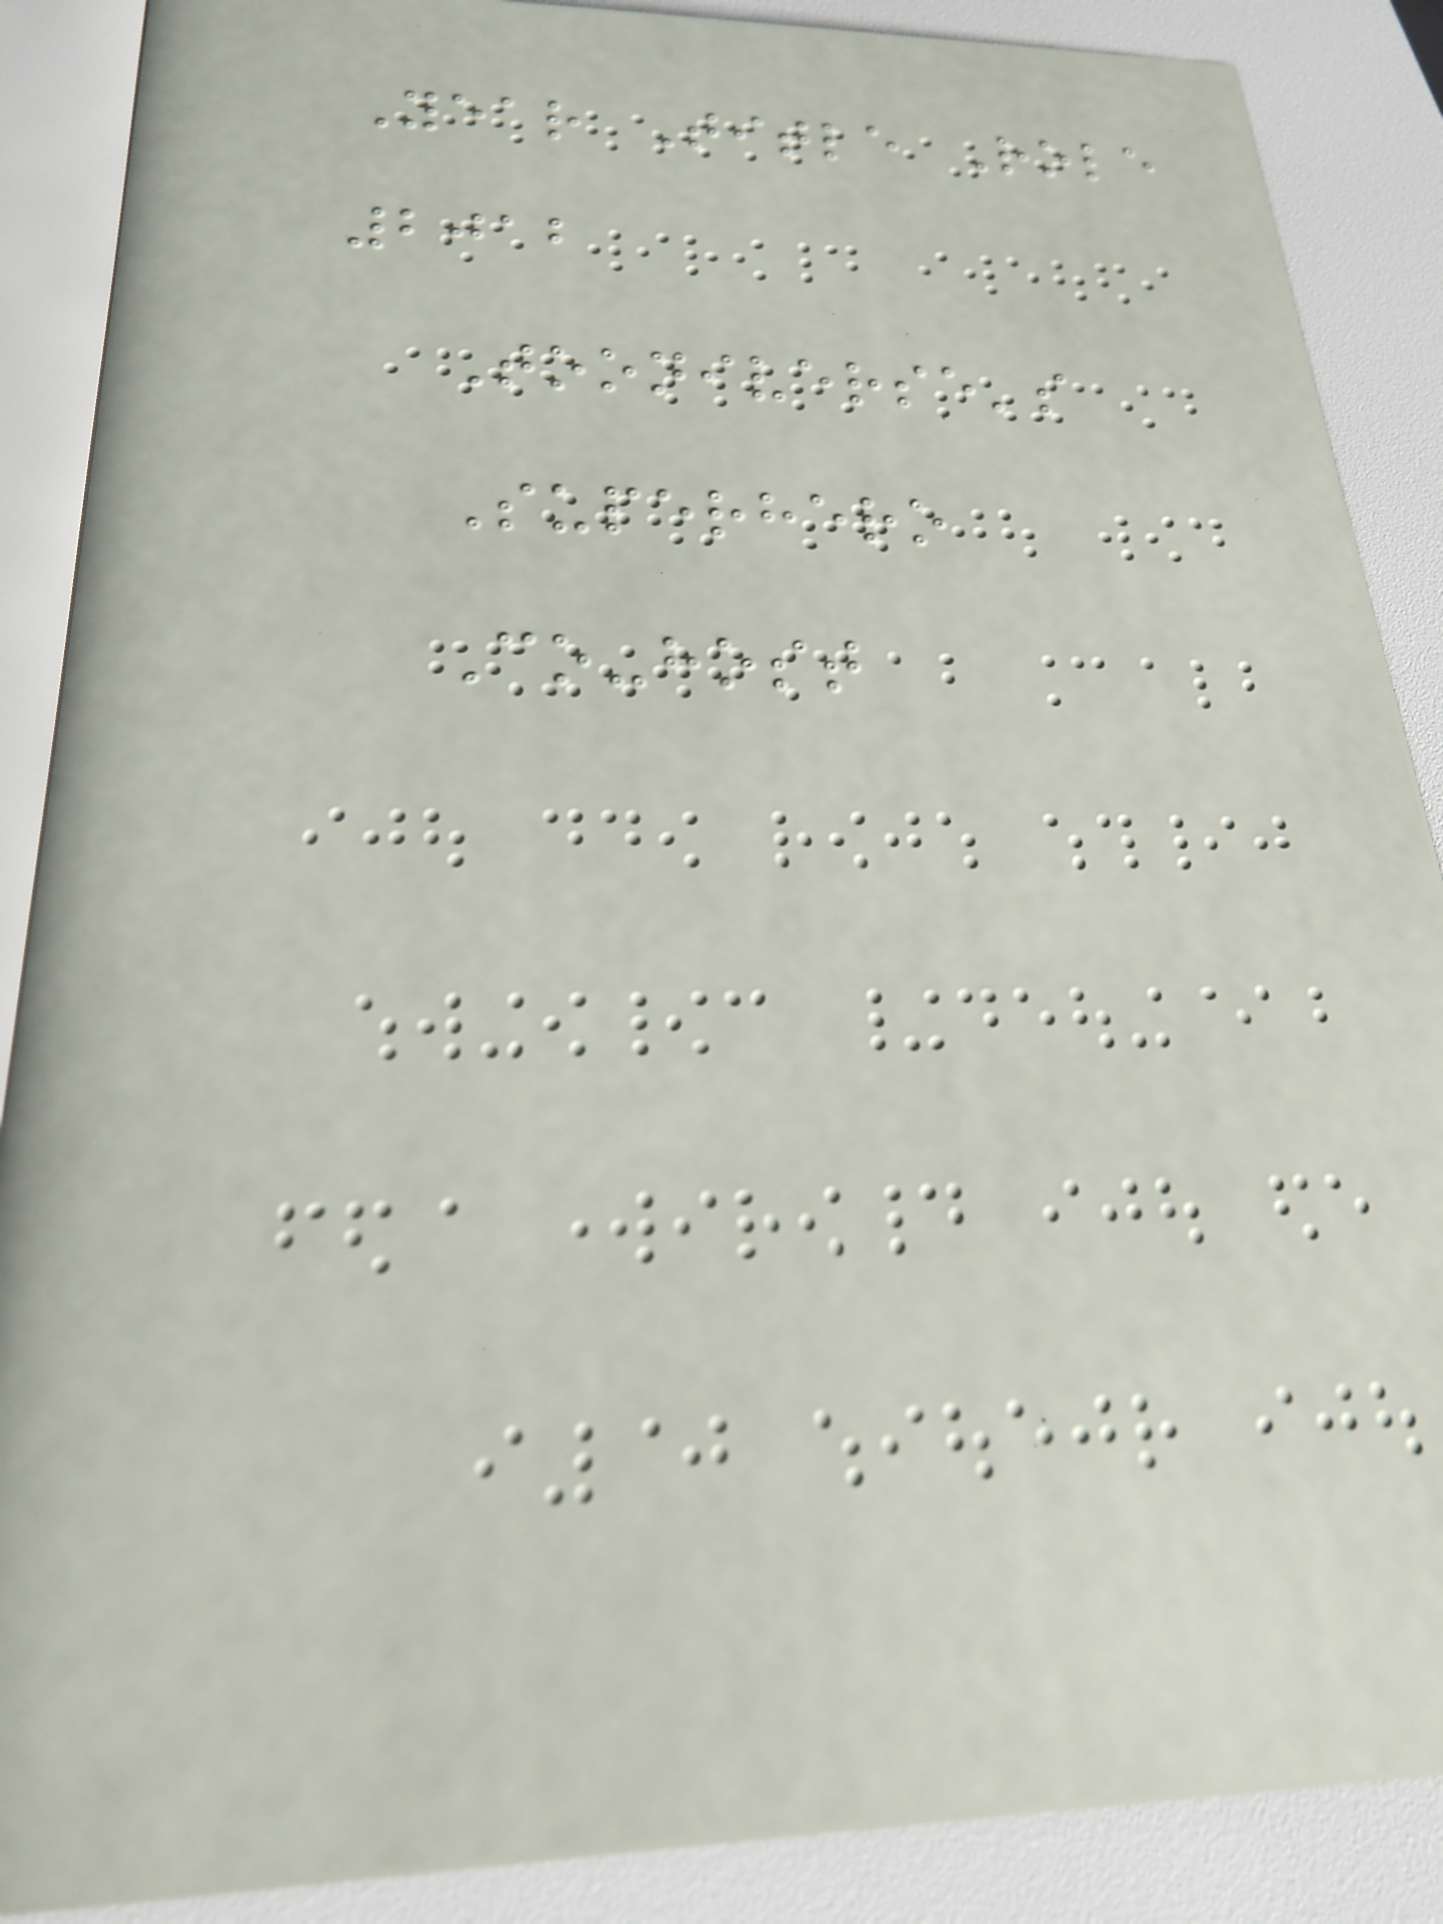Year Title Role
2012
Tooniverse's
Superhero
Co-host
